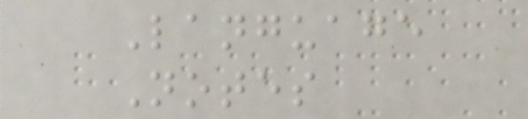Language
Notes
